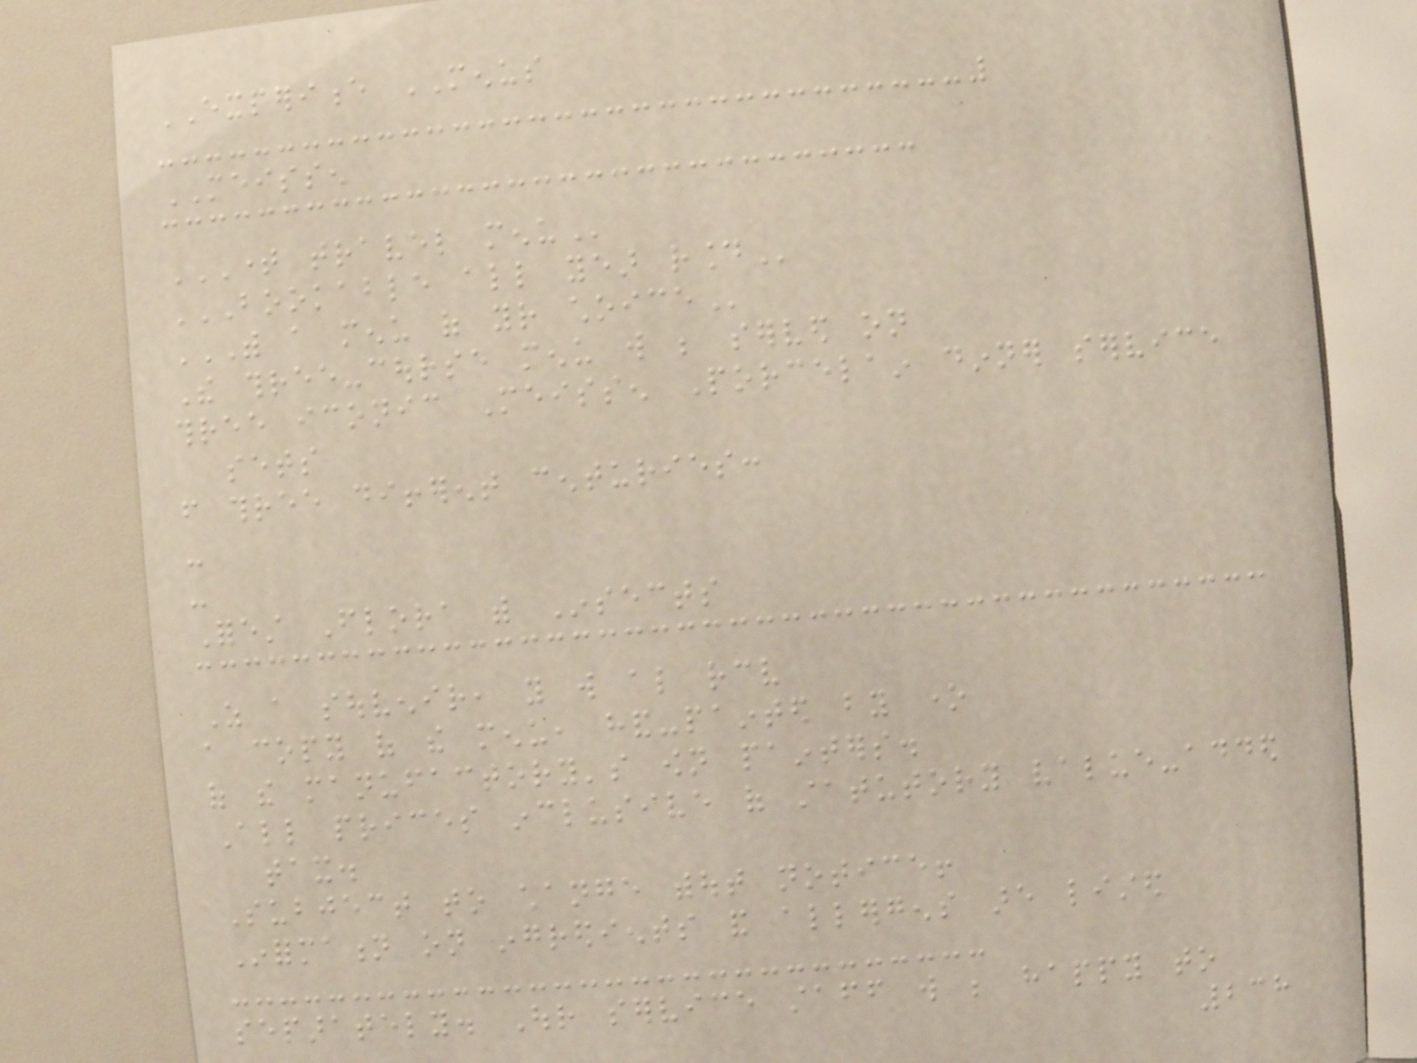EXPERIENCE MENUS
MEISSEN
TIME TRAVEL MENU
BOOKABLE ALL YEAR ROUND
WITH A MENU OF YOUR CHOICE
The three-course menu will be served on
three iconic Meissen Porcelain dinner service
sets
from three different centuries:
-
-
Forest Flora with Insects
As a souvenir, you will also receive
a copy of the menu, hand-painted by one
of the manufactory's own painters.
All prices inclusive of statutory value-added
tax.
Subject to change without notice!
Information on ingredients and allergens are listed
separately. Our service staff will be happy to
238
